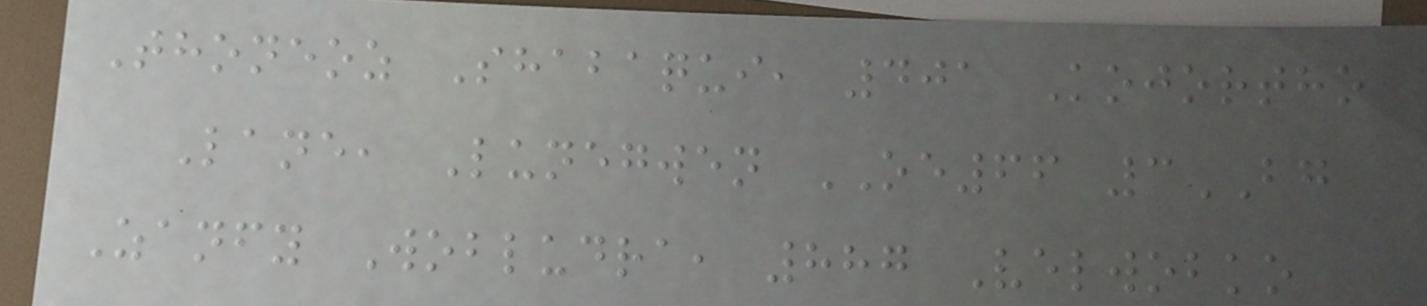Thoneoz Shabaqui, 401 Kojortho
Lane, Lunegwen OE66 3BG
Zanfy Wobludra, 887 Velwobko
